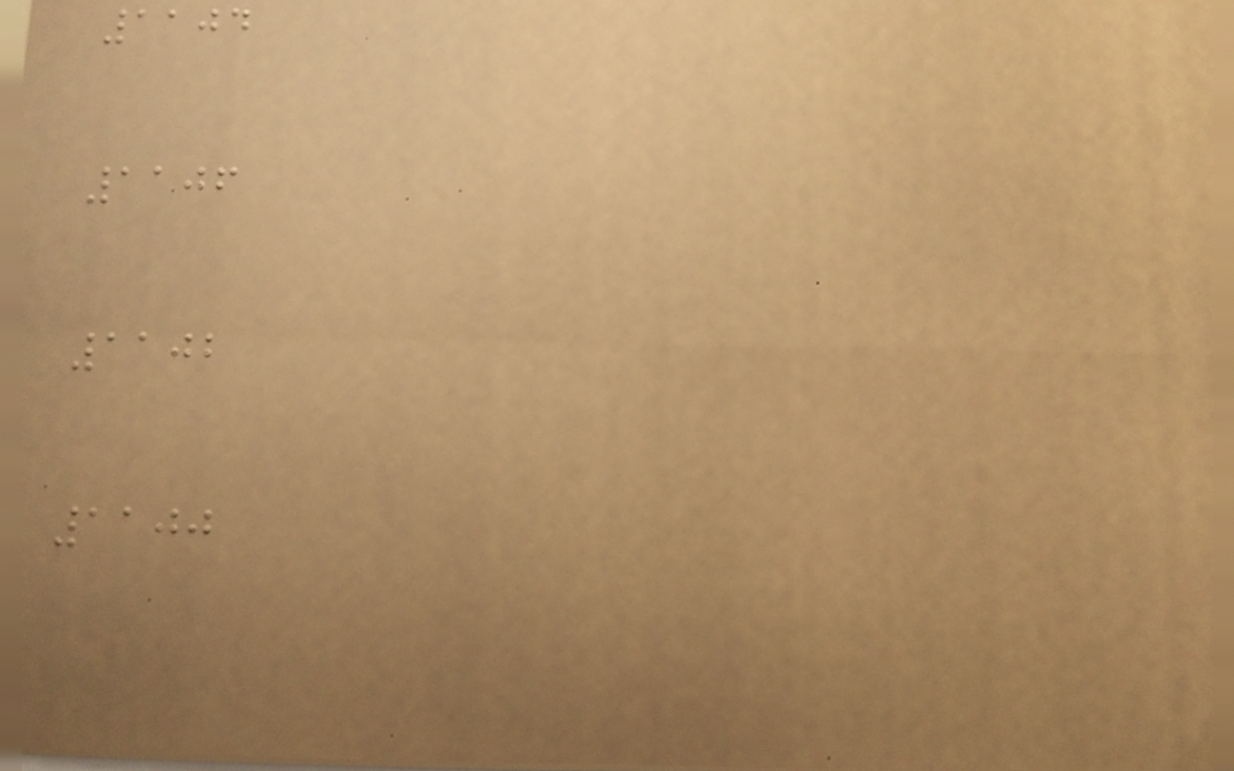1104
1106
1102
1100
